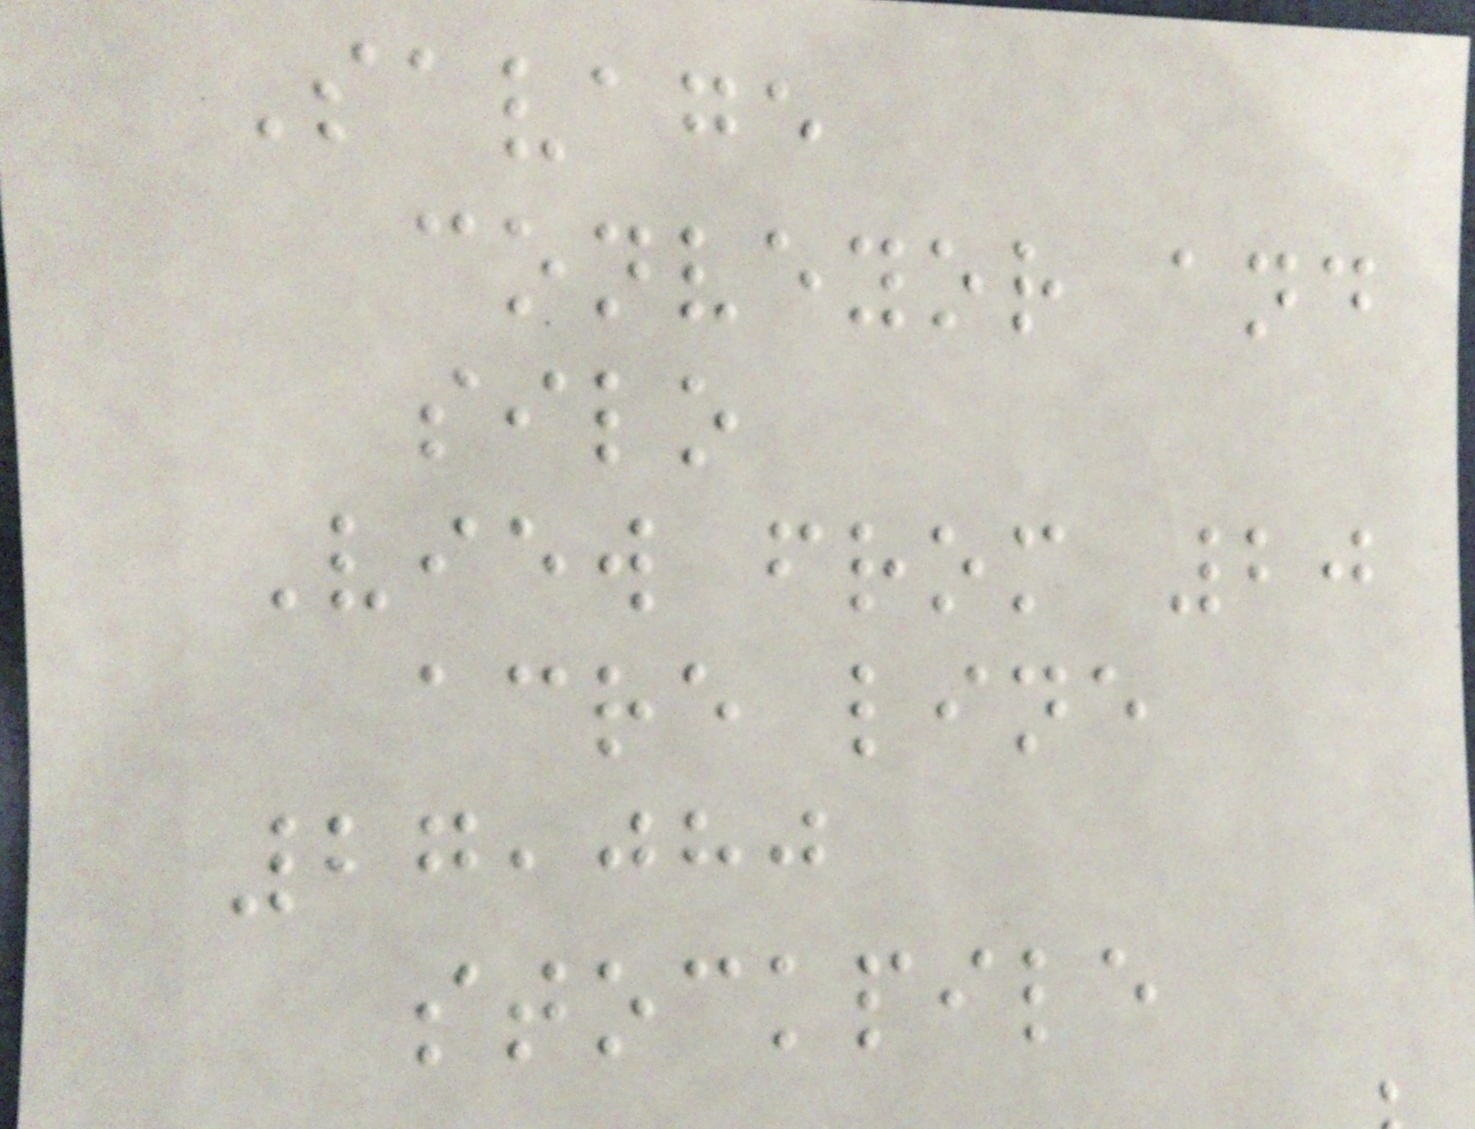Savage
conveyor and
silo
View from 20
acre line
27,080
stockpile
